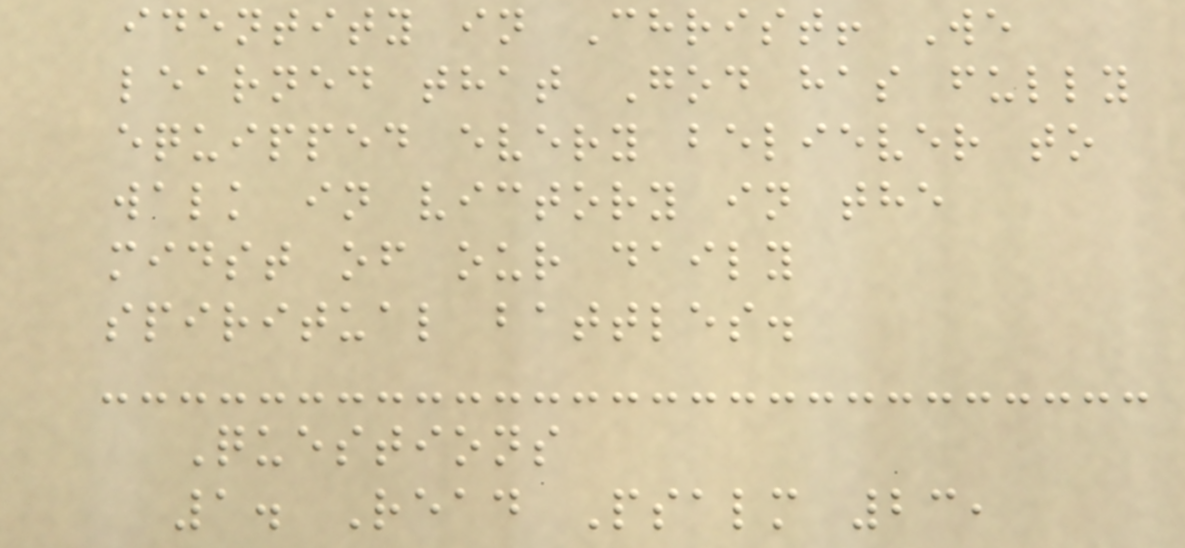identity in Christ! We
learned that God has fully
equipped every believer to
walk in victory in the
midst of our daily
spiritual battles.
Questions
1. Read Psalm 23,
